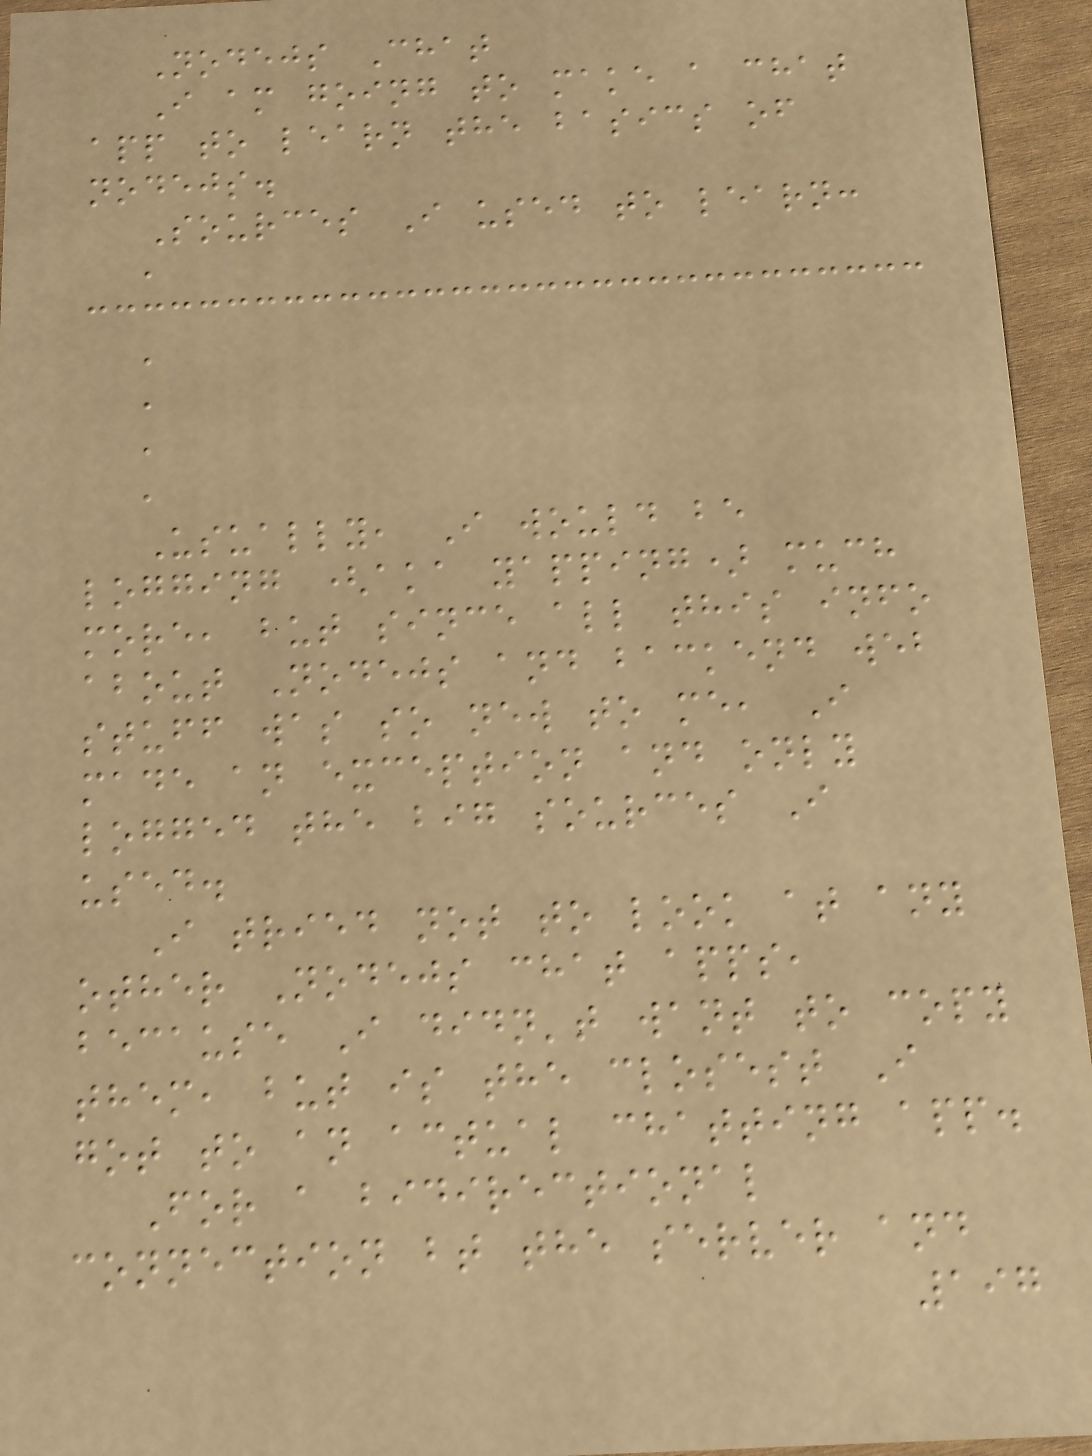Nodejs Chat
I am going to make a chat
app to learn the basics of
nodejs.
Sources I used to learn:
,
,
,
,
,
Usually, I would be
logging (aka yapping) much
more, but since all this info
about Nodejs and backend web
stuff was so new to me, I
made an exception and only
logged the big sources I
used.
I tried not to look at any
other Nodejs chat apps,
because I didn't want to copy
them, but is the closest I
got to an actual chatting app.
For a bidirectional
connection bt the server and
197
